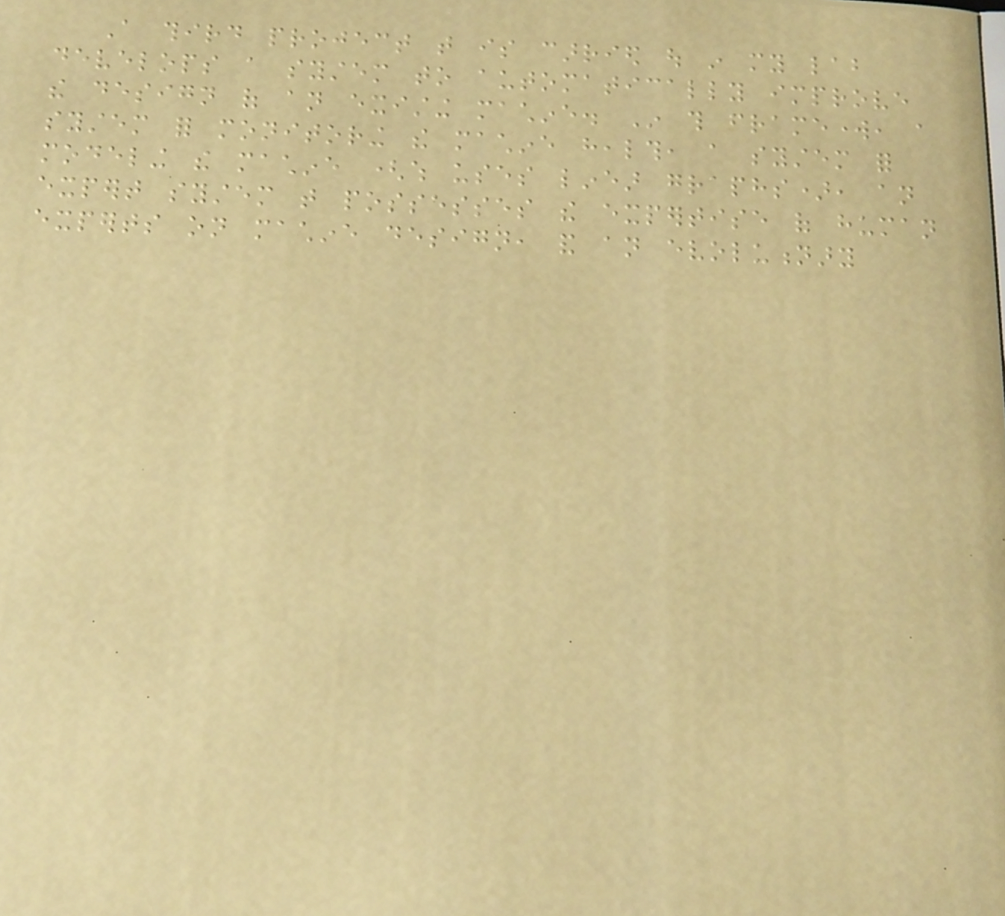A third project that is carried out in my lab
develops a system to automatically improve
the design of an existing machine. In this framework, a
system for monitoring the machine health, a system for
modeling the machine (which uses linear graphs), an
expert system that possesses the expertise of human
experts on machine design, and an evolutionary
